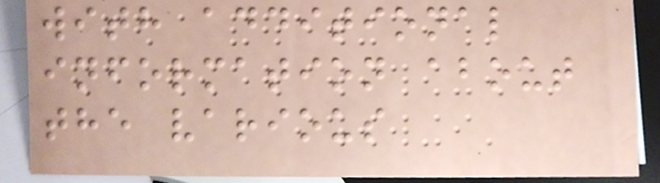with additional
information about
the various
